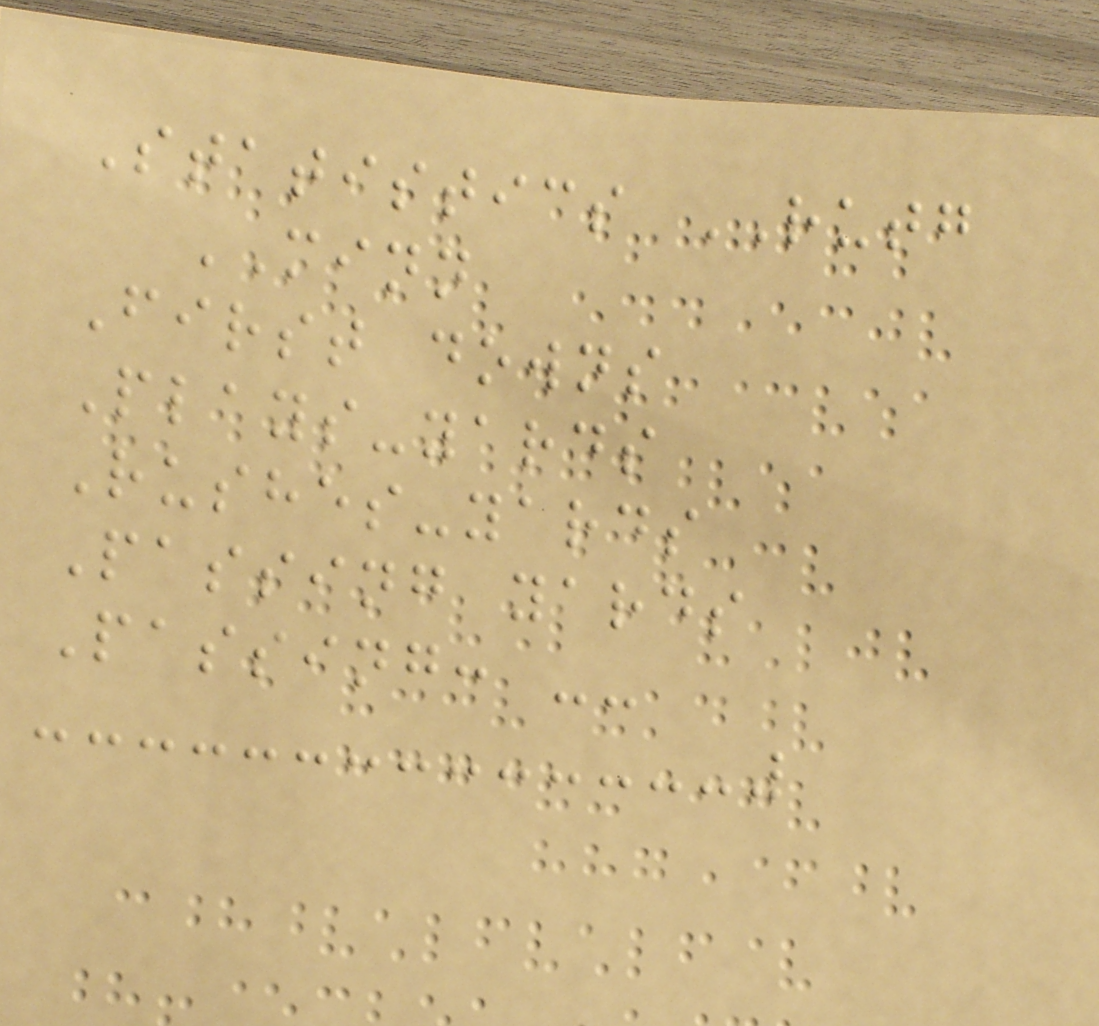Statistics RUTG
MINN
First downs
Plays-yards
Rushes-yards
Passing yards
Passing: --
